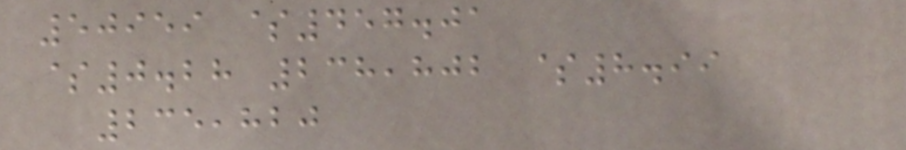50959 $457.01
$0.28 238,802 $8.99
235,820
